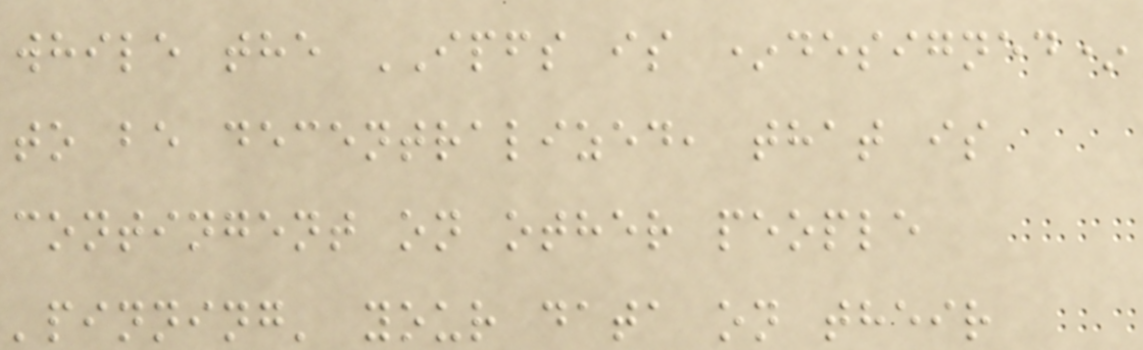while the IPFS is *designed*
to be decentralized, that is
contingent on other people
'pinning' your data on their
